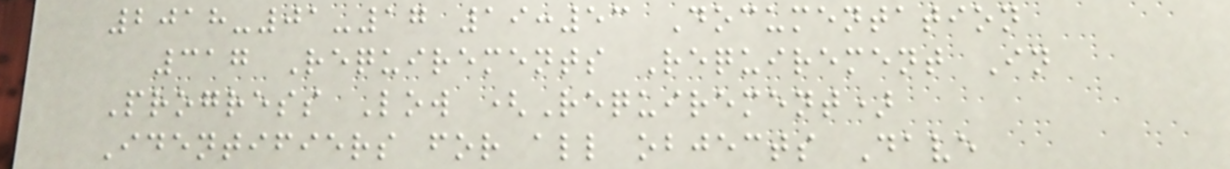2018-01-17 19:53 Documentation
317 Requirements Requirement In
Progress Low (Requirement)
Identifiers for all objects Dave
